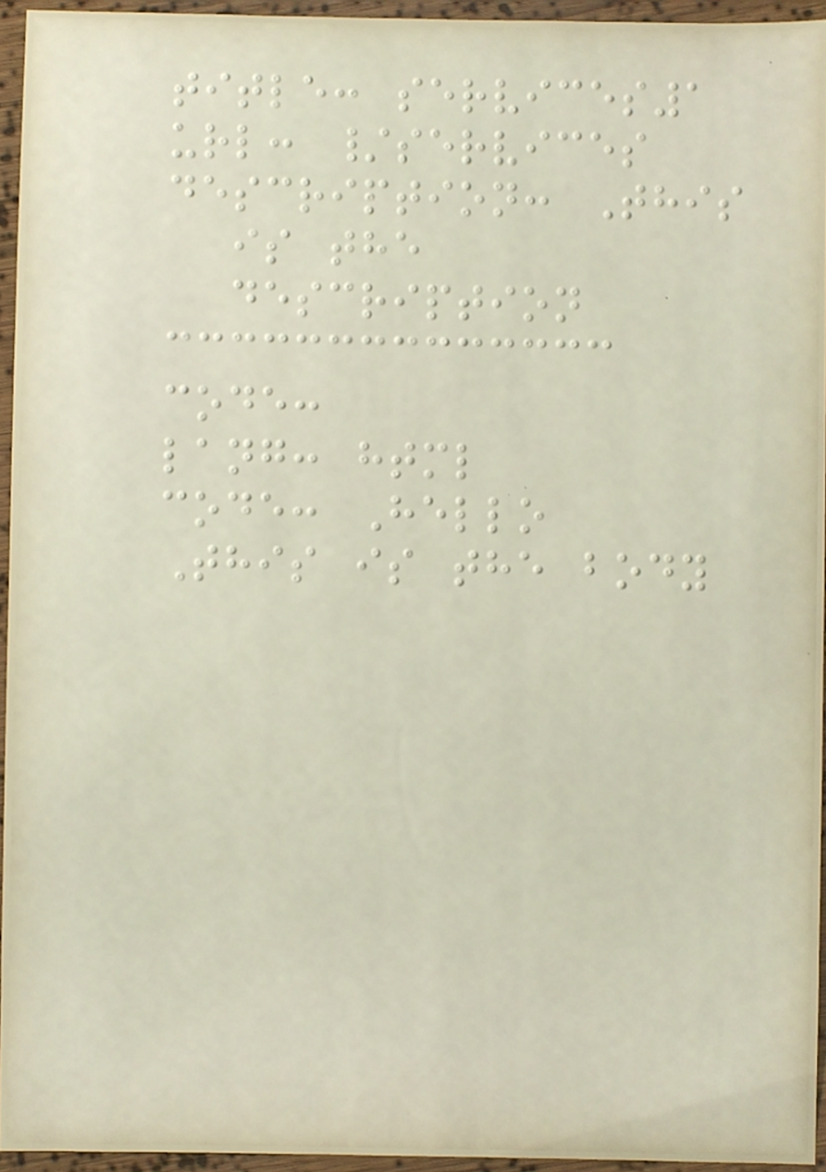title: services1
url: /services
description: This
is the
description
code:
lang: html
code: Hello
This is the body
